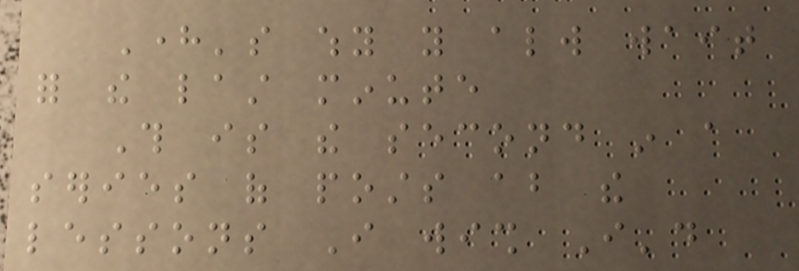Here's why you always wait
for the last minute
This is the second in a
series of posts about the
lessons I wish I'd
